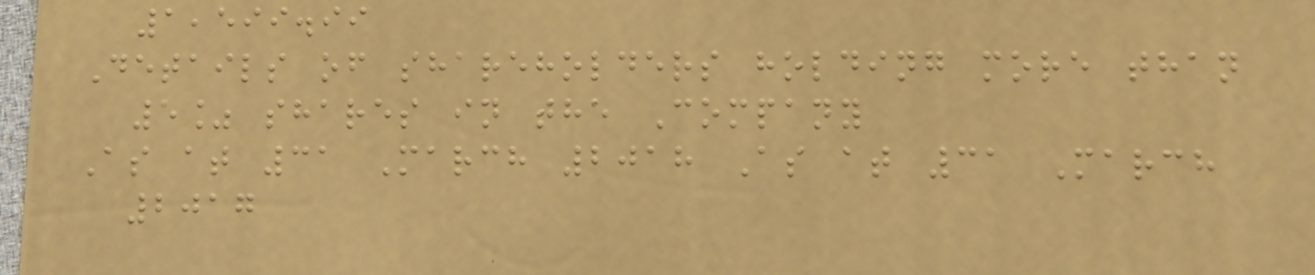1,599.99
Details of shareholders holding more than
5% shares in the Company
As at 31 March 2018 As at 31 March
2017
